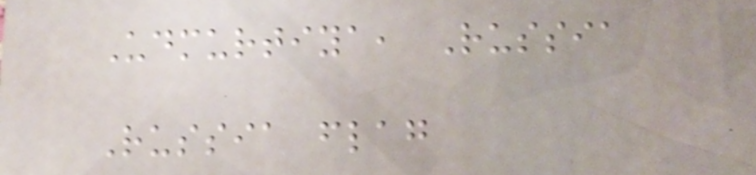Udmurtiya, Russia
Russia flag
